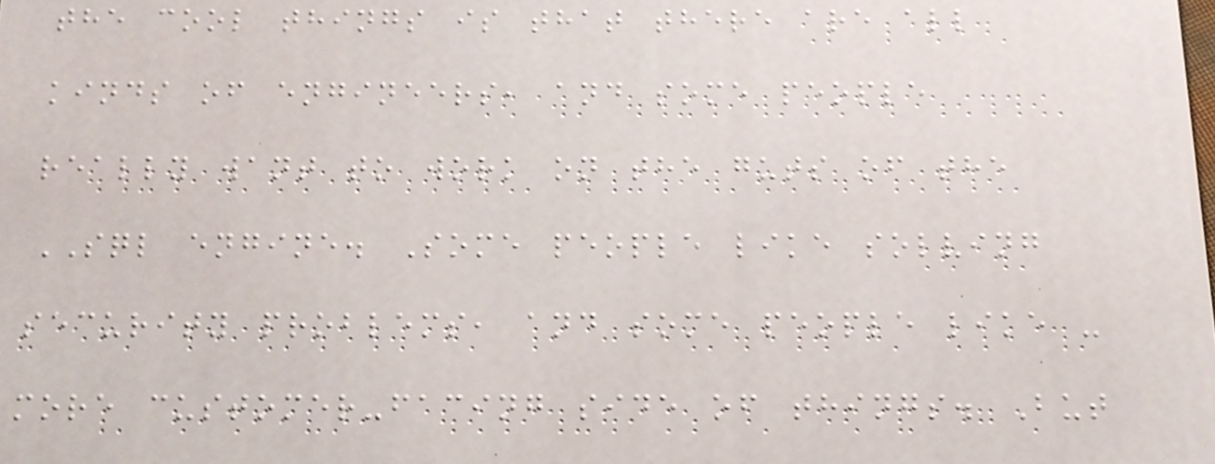the cool things is that there are all
kinds of engineers, and some people
really want to work on the guts of the
SQL engine. Some people like solving
security problems, and some people like -
more customer-facing side of things. But
